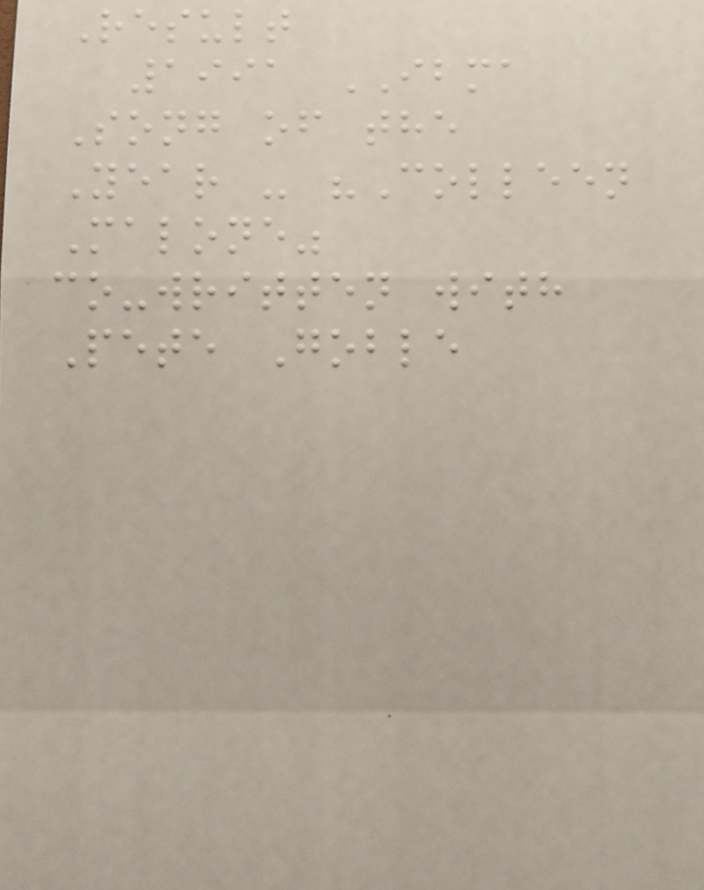Result
1991 IBMA
Song of the
Year - "Colleen
Malone"
co-written with
Pete Goble
